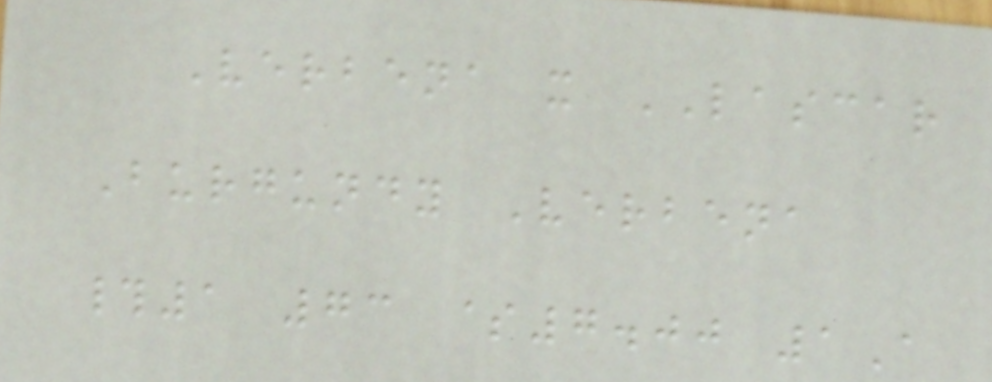Verbena x LASCAR
Burgundy Verbena
#1 73 $7.00 1A
